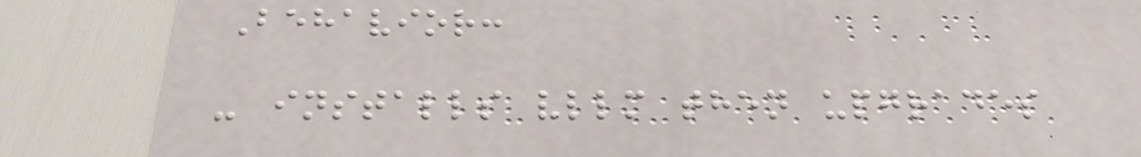Behavior:
- installs vllm then upgrades
